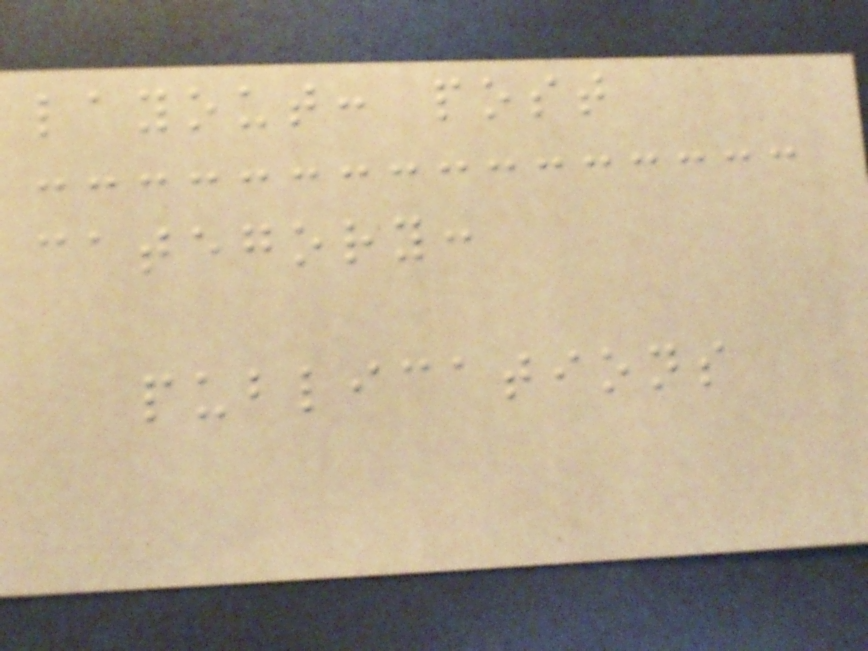layout: post
category:
publications
